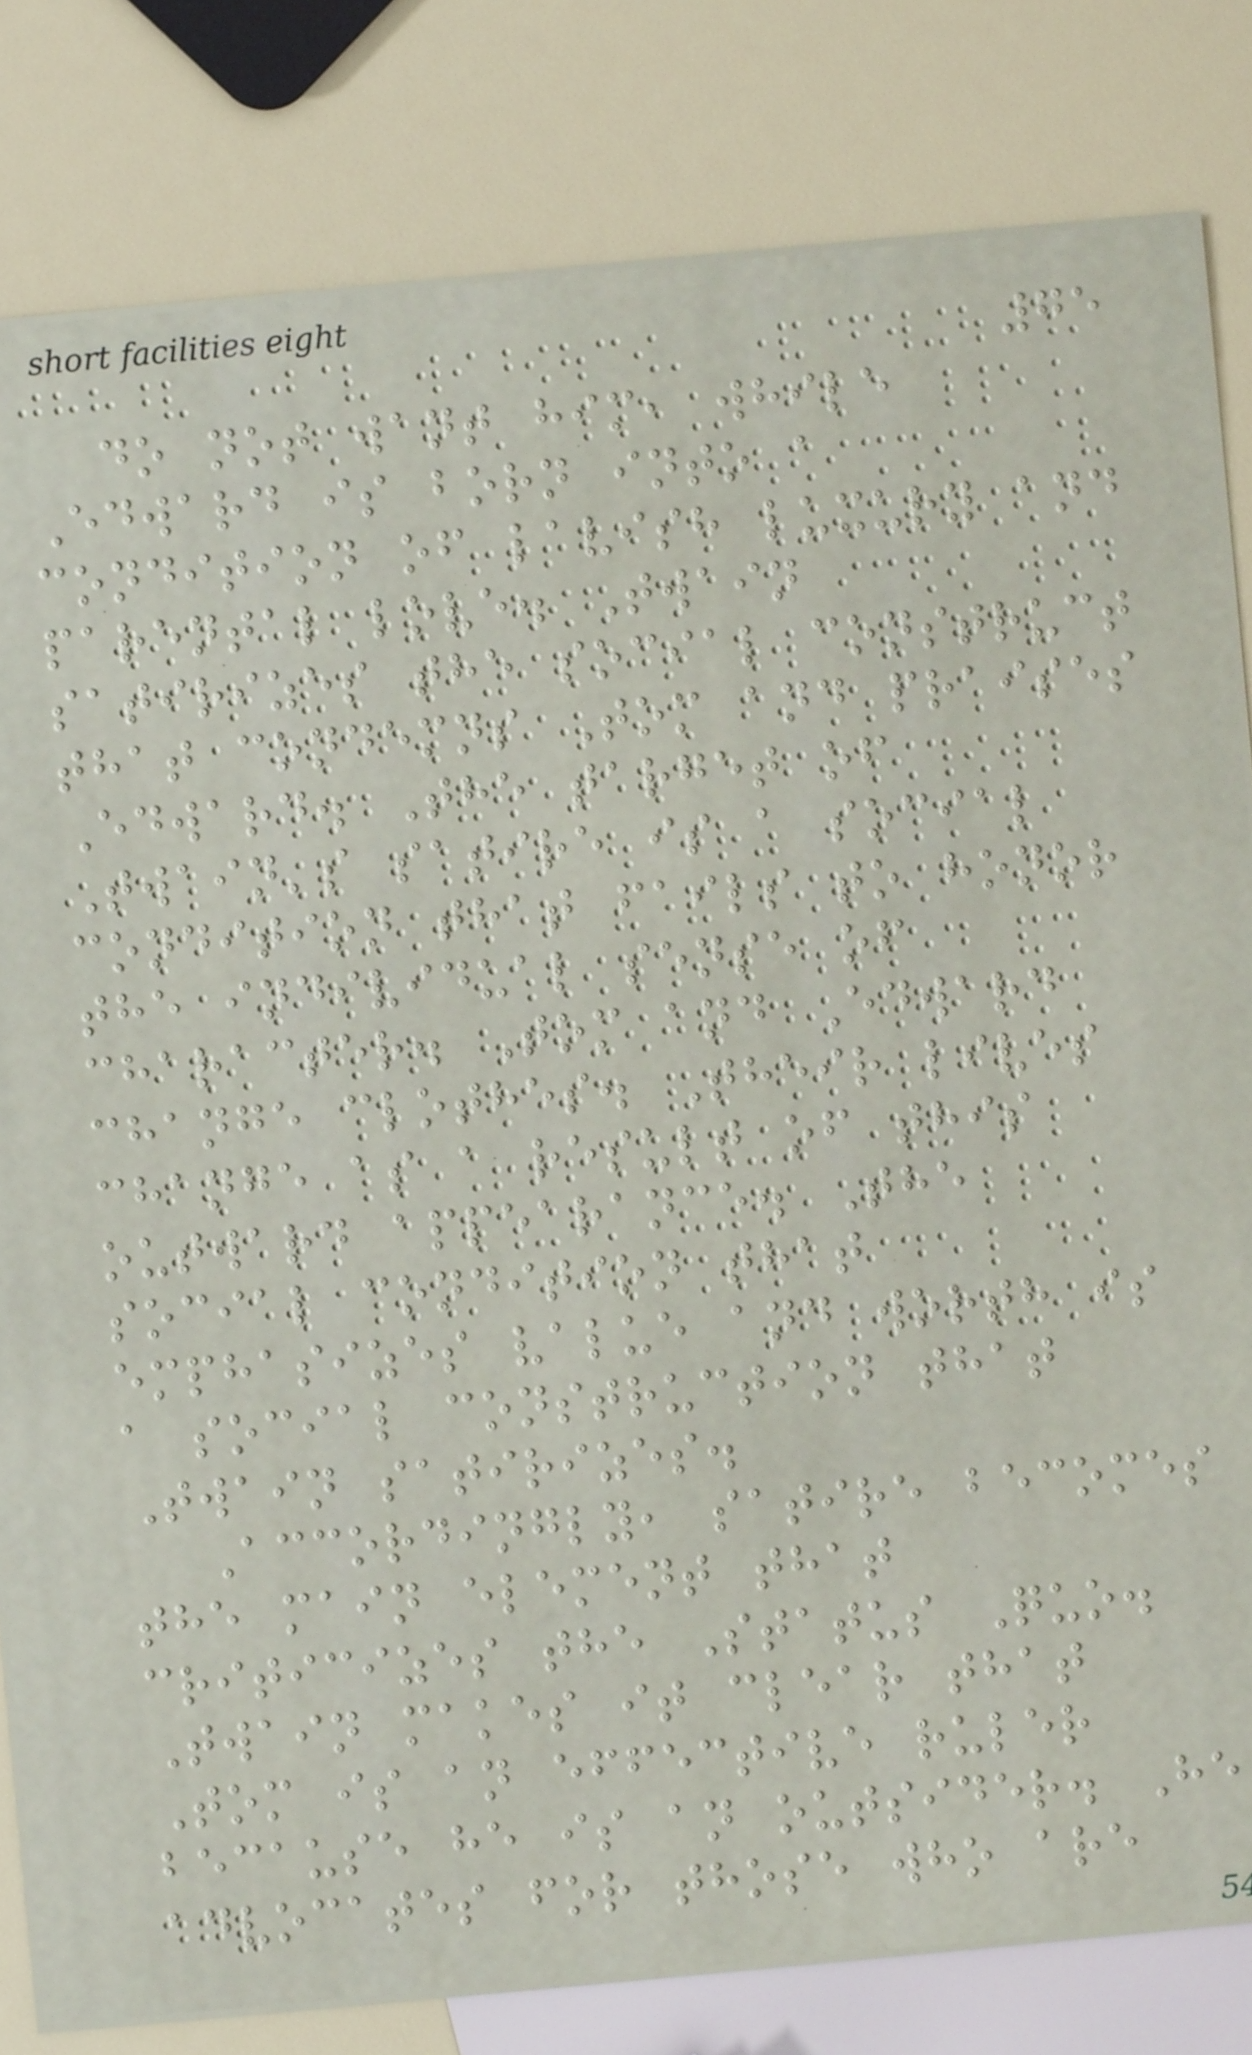75
do not want him, while
Edward is born into a
condition of lavish luxury and
parental love. Twain
satirizes the social construct
that condemns Tom and praises
Edward. The target of
Twain's satire is a social
condition that fails to honor
the individual sense of
character. Tom and Edward
change clothes. Their lives
change as a result of this
outward appearance. The
social condition that
emphasizes value and worth is
a social construction that
Twain satirizes.
Accordingly, satire becomes
the main element that
criticizes the Status Quo.
Twain makes it clear that
Tom is an effective ruler
because he is an outsider. He
advocates for those who are
